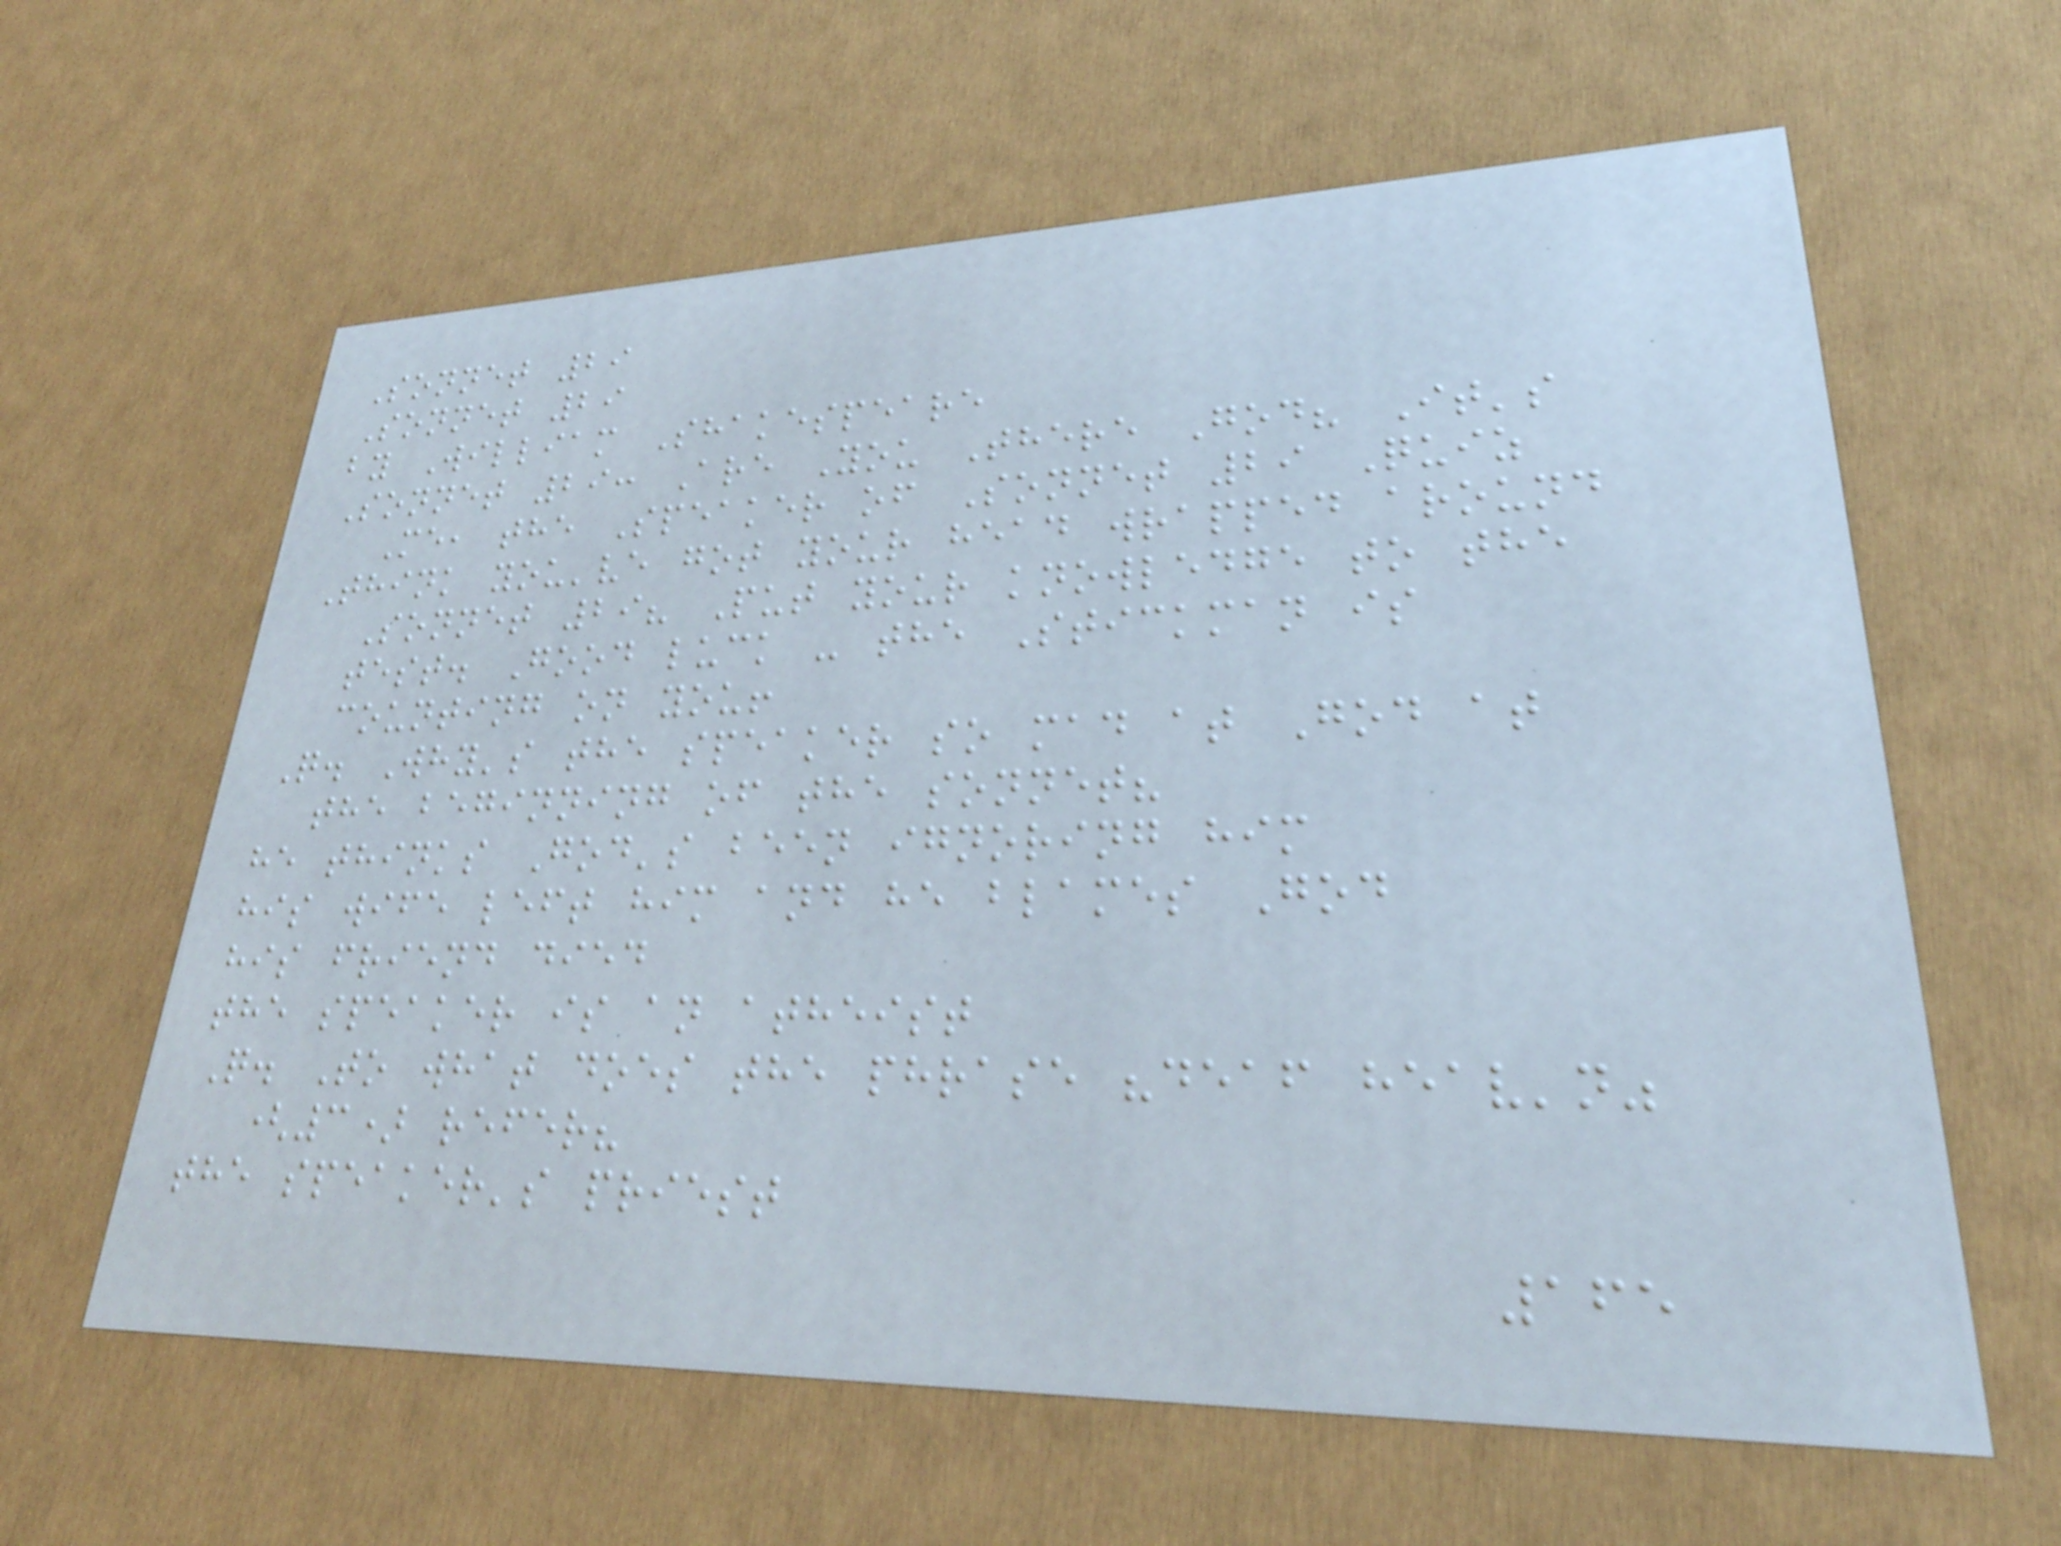Sonnet 29
Sonnet 29
by William Shakespeare
Sonnet 29: Are You There God? It's
Me, the Speaker of Sonnet 29 Quiz
Think you've got your head wrapped around
Sonnet 29? Put your knowledge to the
test. Good luck - the Stickman is
counting on you!
Q. Why's the speaker so mad at God at
the beginning of the sonnet?
he thinks God's been ignoring him
his wife left him and he blames God
his friend died
the speaker is an atheist
Q. To what does the phrase "deaf heav'n"
(3) refer?
the speaker's priest
165
